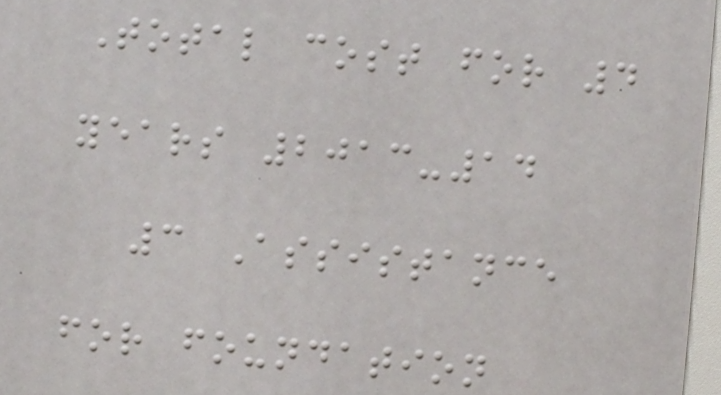Total cost for 4
years 2013-14
3 Assistance
for foundation
